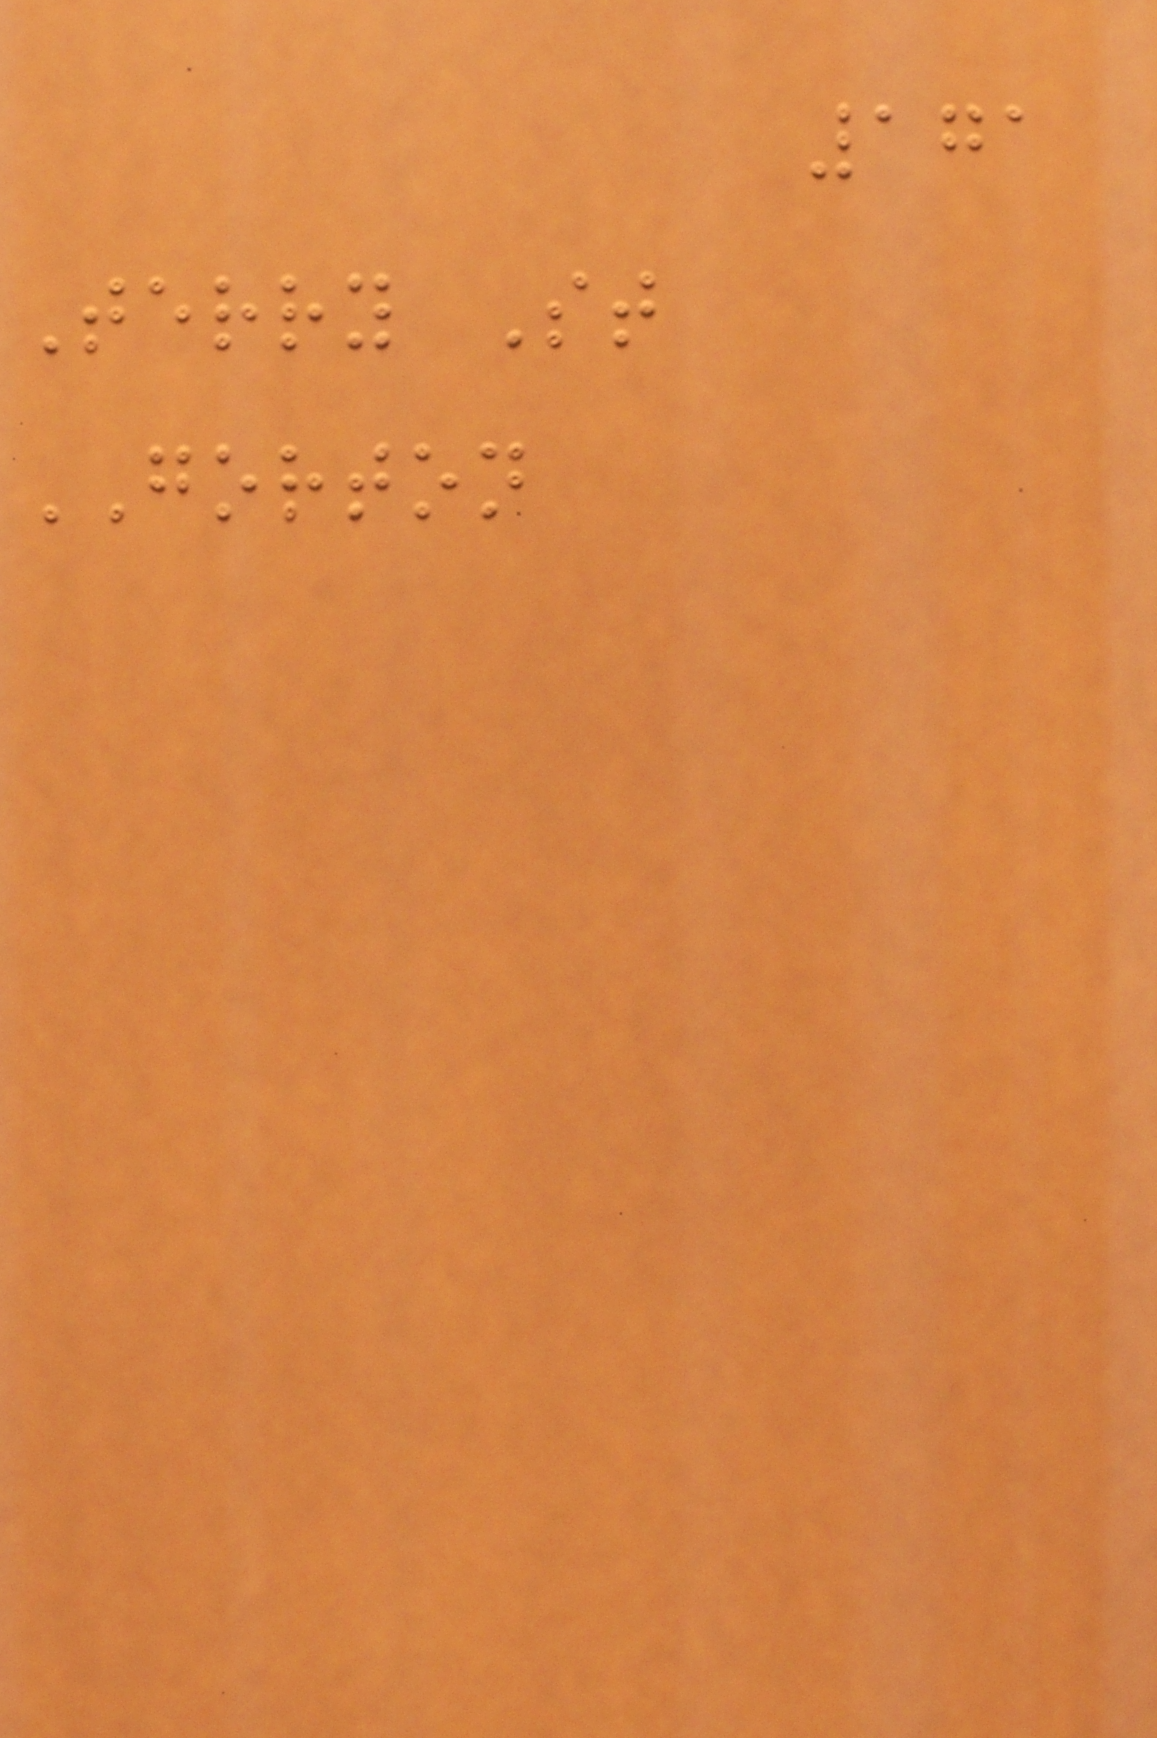171
Terry St
GORTON
